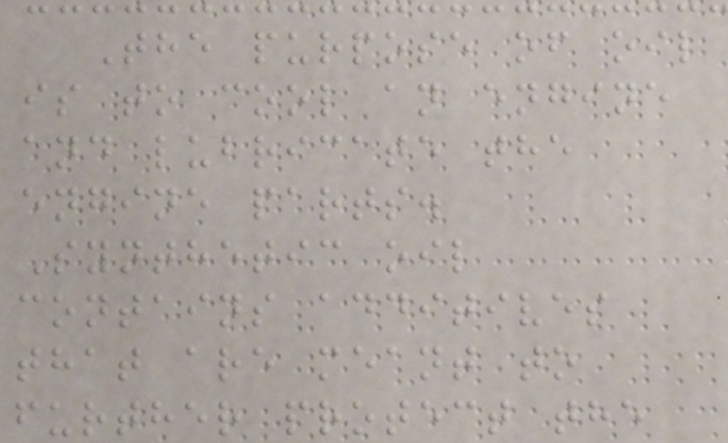The purpose of oil
is to cool an engine
and lubricate the
engine parts.
Synthetic oil
contains additives
that are meant to
further protect the
